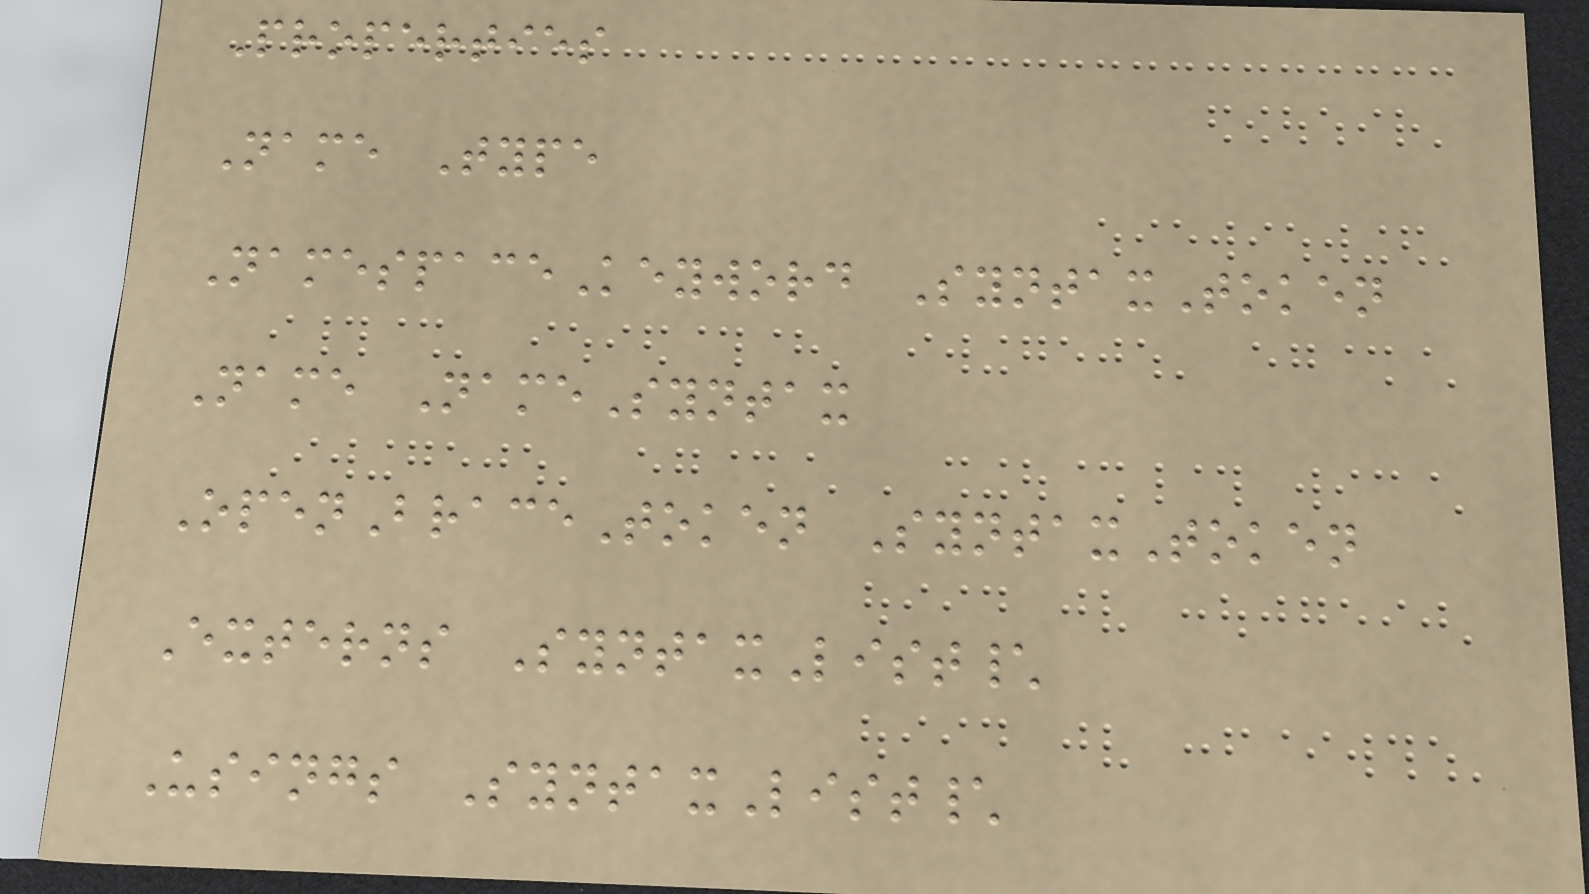Properties
Name Type
NamespaceKeyword SyntaxToken
Name NameSyntax
OpenBraceToken SyntaxToken
Externs SyntaxList\
Usings SyntaxList\
